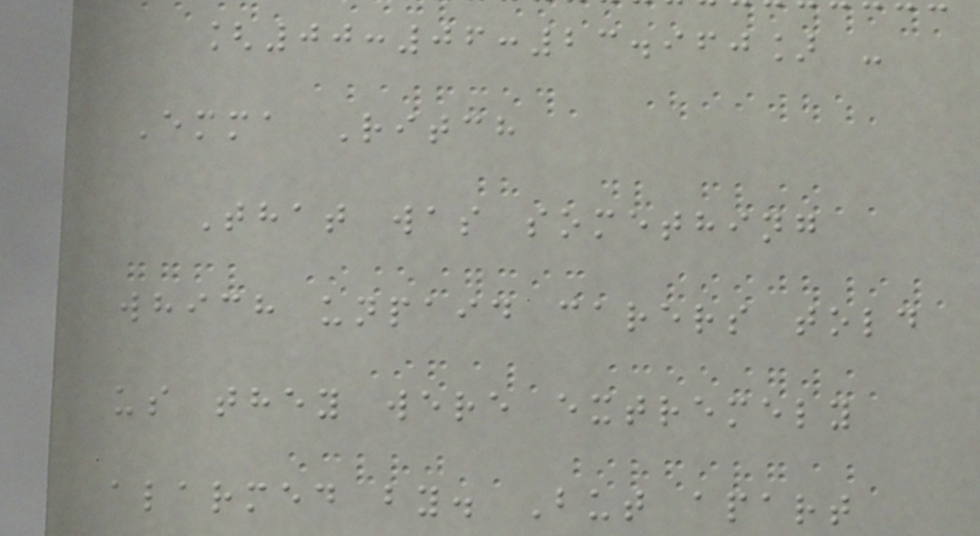[00:06:23.960] -
Emma Ritch
That was something
which unpaid carers told
us they were extremely
alarmed by. But apart
